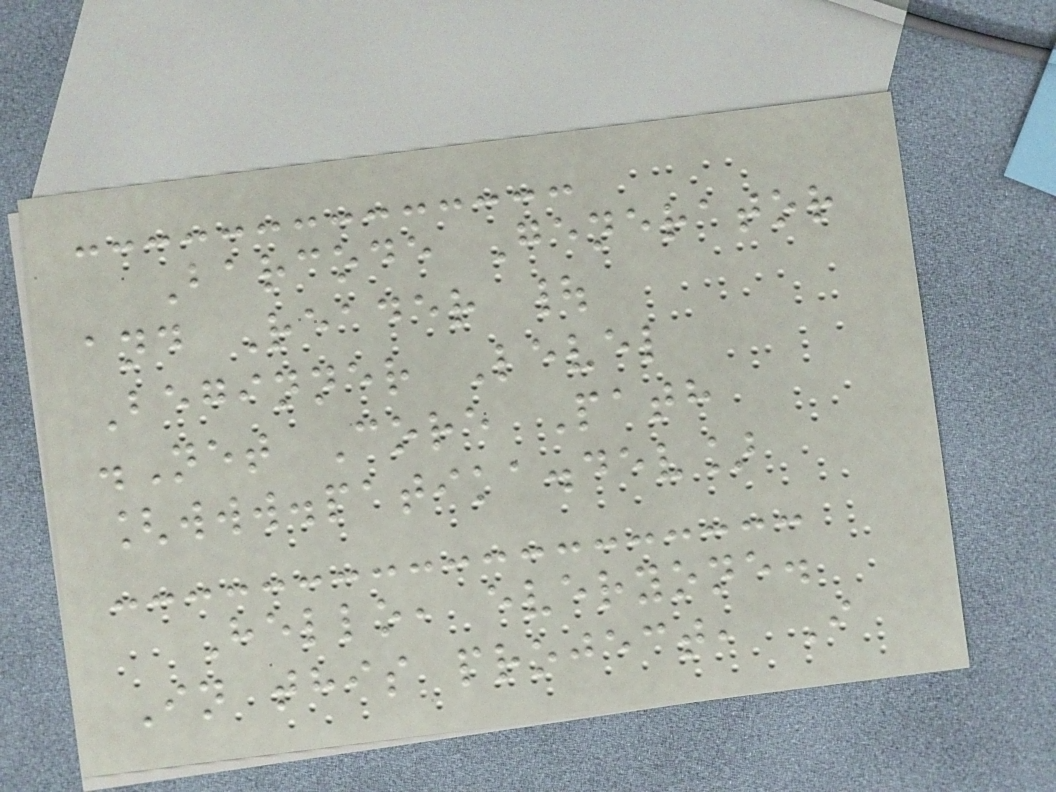Barcode Generator
and Reader |
Beginner Level
.Net Core Path
[www.patika.dev]
Hello, everyone.
In this project, I
